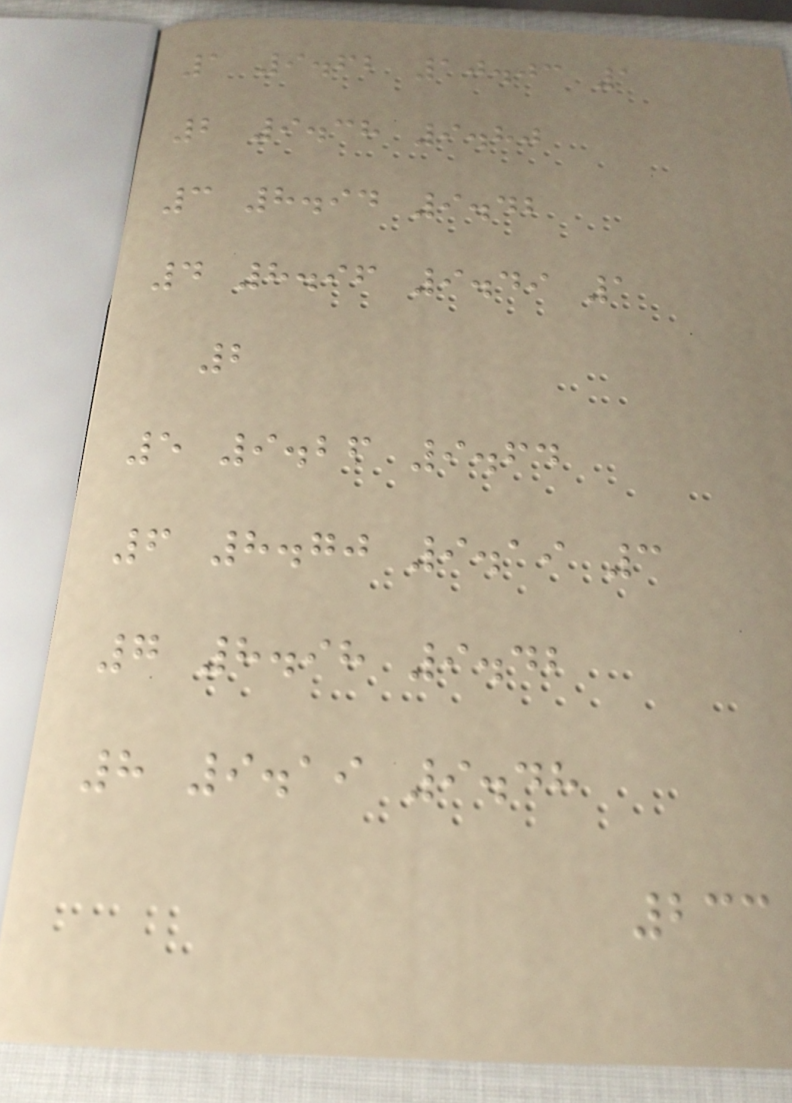1 9.62 10.03 1
2 9.38 9.80
3 8.94 9.42
4 8.96 9.49 1
2
5 9.26 9.64
6 8.70 9.19 3
7 8.98 9.42
8 9.19 9.48
233
